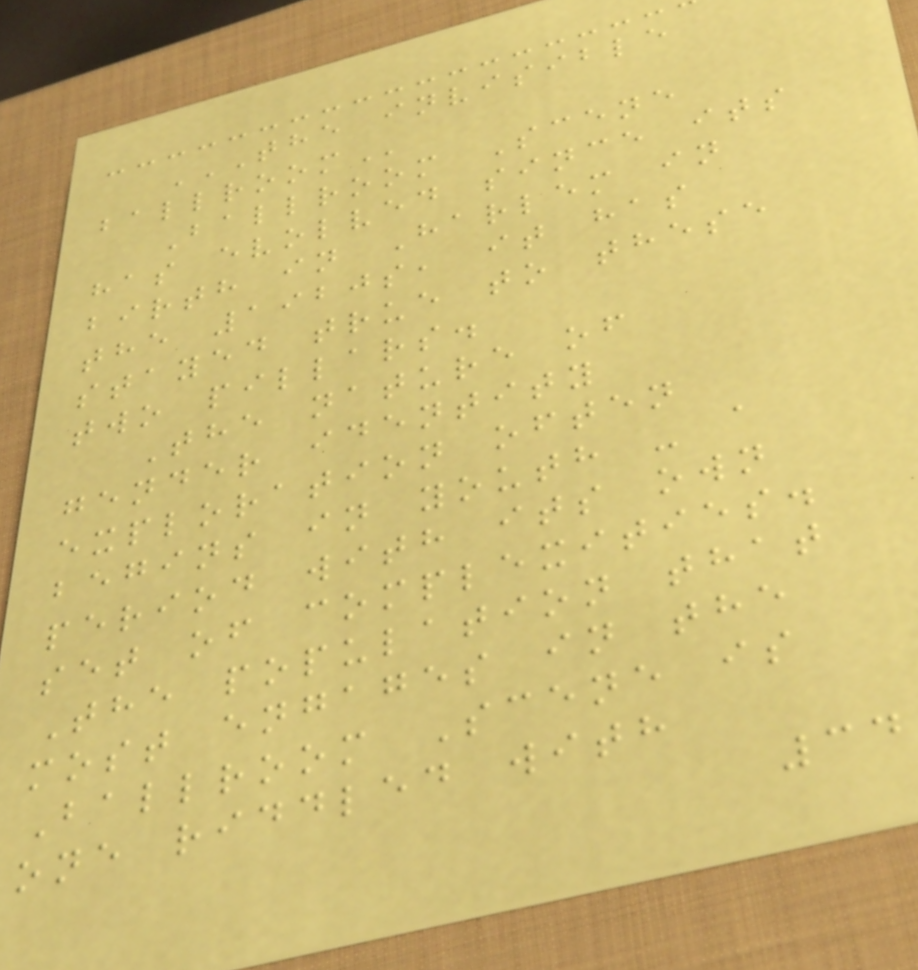THE INVISIBLE
BALLROOM
Ballroom Scene
has evolved since its
birth in Harlem in
the 1920s, it has
stayed true to these
two pillars.
The nature of
gender identity
exploration often
begins in youth - a
period with its own
set of complexities.
The population that
most engages in the
Ballroom Scene is
one riddled with
34
